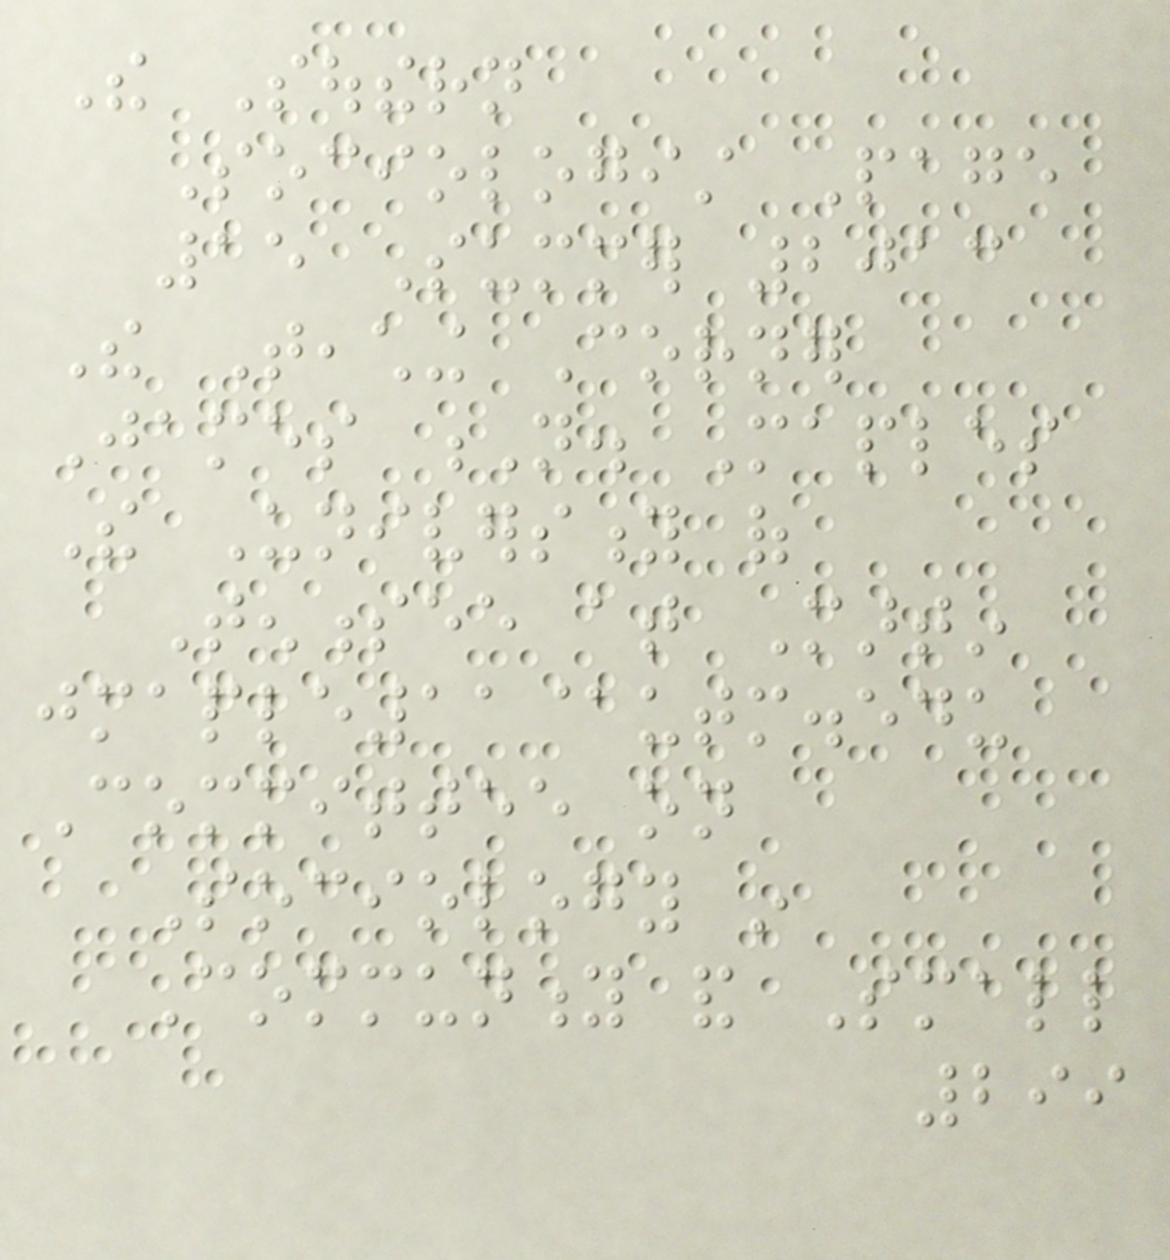The Southern
Sociologist Page
15 Summer 2013
The Teaching Corner
James N. Maples
The University of
Tennessee at Martin
jmaple11@utm.edu
Committee on
Sociology in
Community and Small
299
